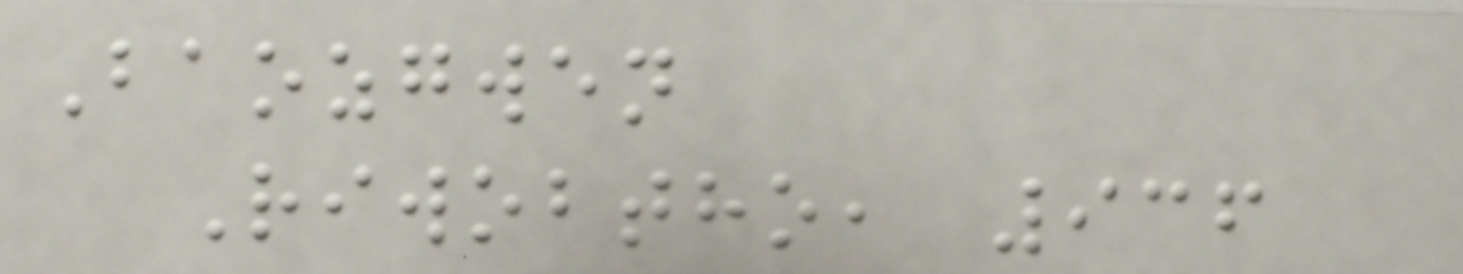Baozgwen
Riwobtho, 936
